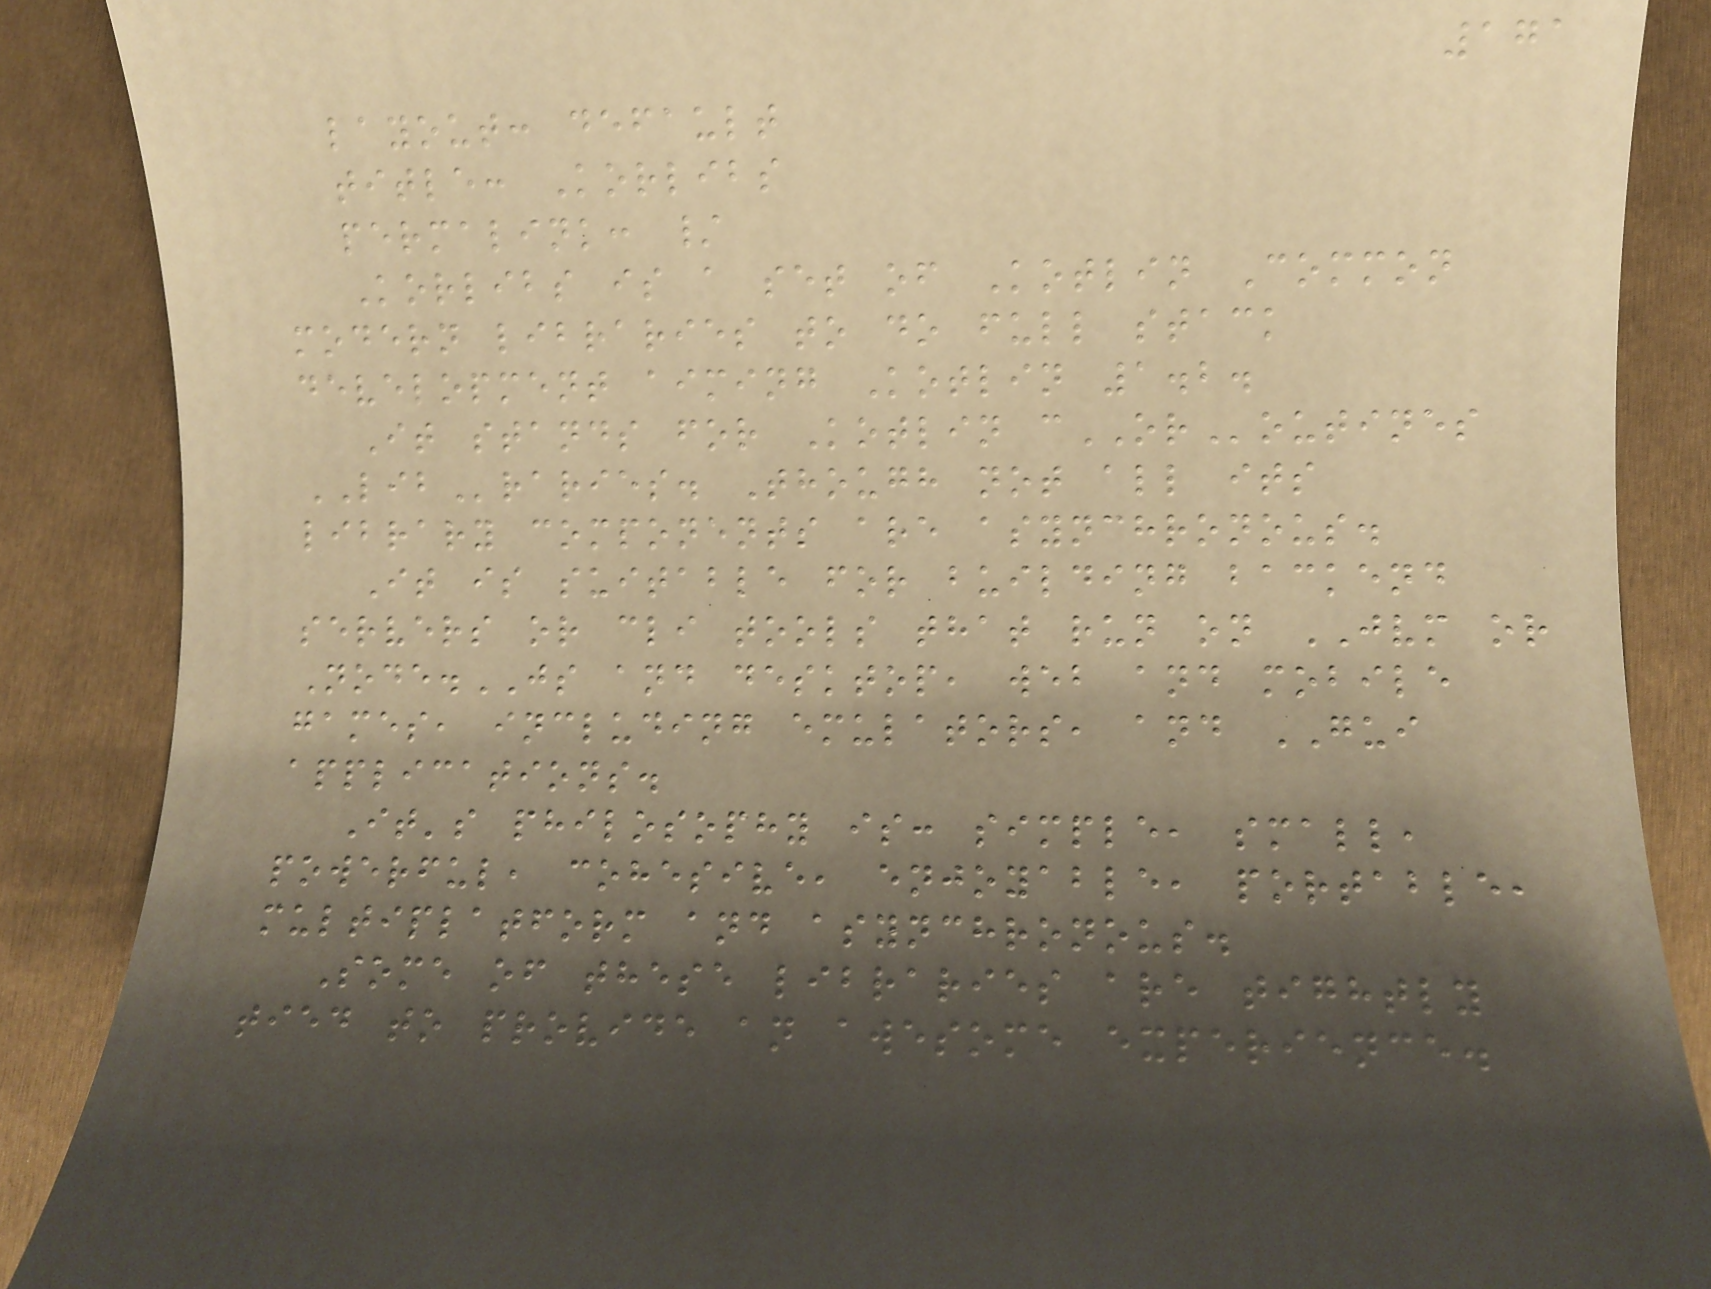171
layout: default
title: Korlibs
permalink: /
Korlibs is a set of Kotlin Common
modern libraries to do full stack
development aiming Kotlin 1.2.
It stands for Kotlin cORoutines
LIBraries. Though not all its
library components are asynchronous.
It is suitable for building backend
servers or cli tools that run on JVM or
Node.JS and desktop, web and mobile
games, including emulators, and GUI
applications.
It's philosophy is: simple, small,
powerful, cohesive, enjoyable, portable,
multiplatform and asynchronous.
Some of these libraries are tightly
tied to provide an awesome experience.
